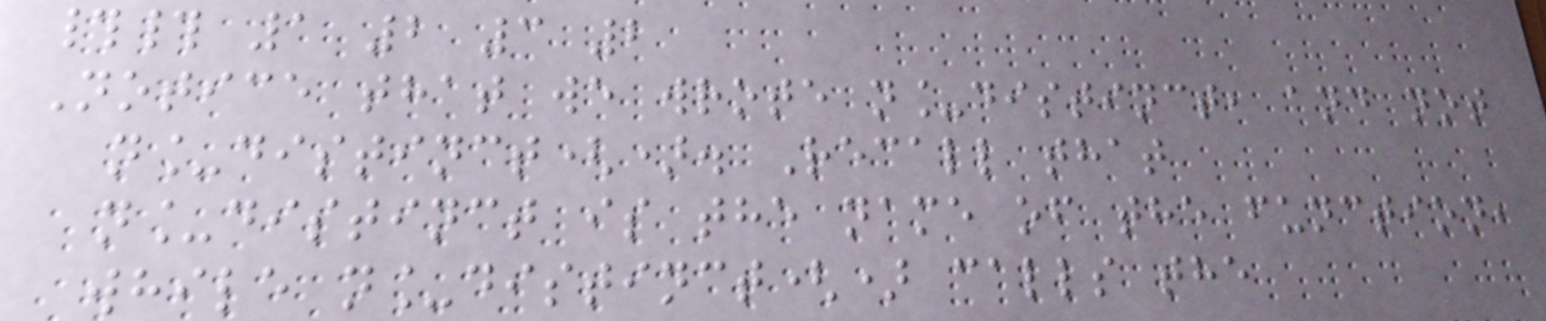## 1 2 3 2
Notice that we wrote n_distinct, and not
n_distinct(). Recall that
n_distinct is the name of the function,
while n_distinct() calls the
